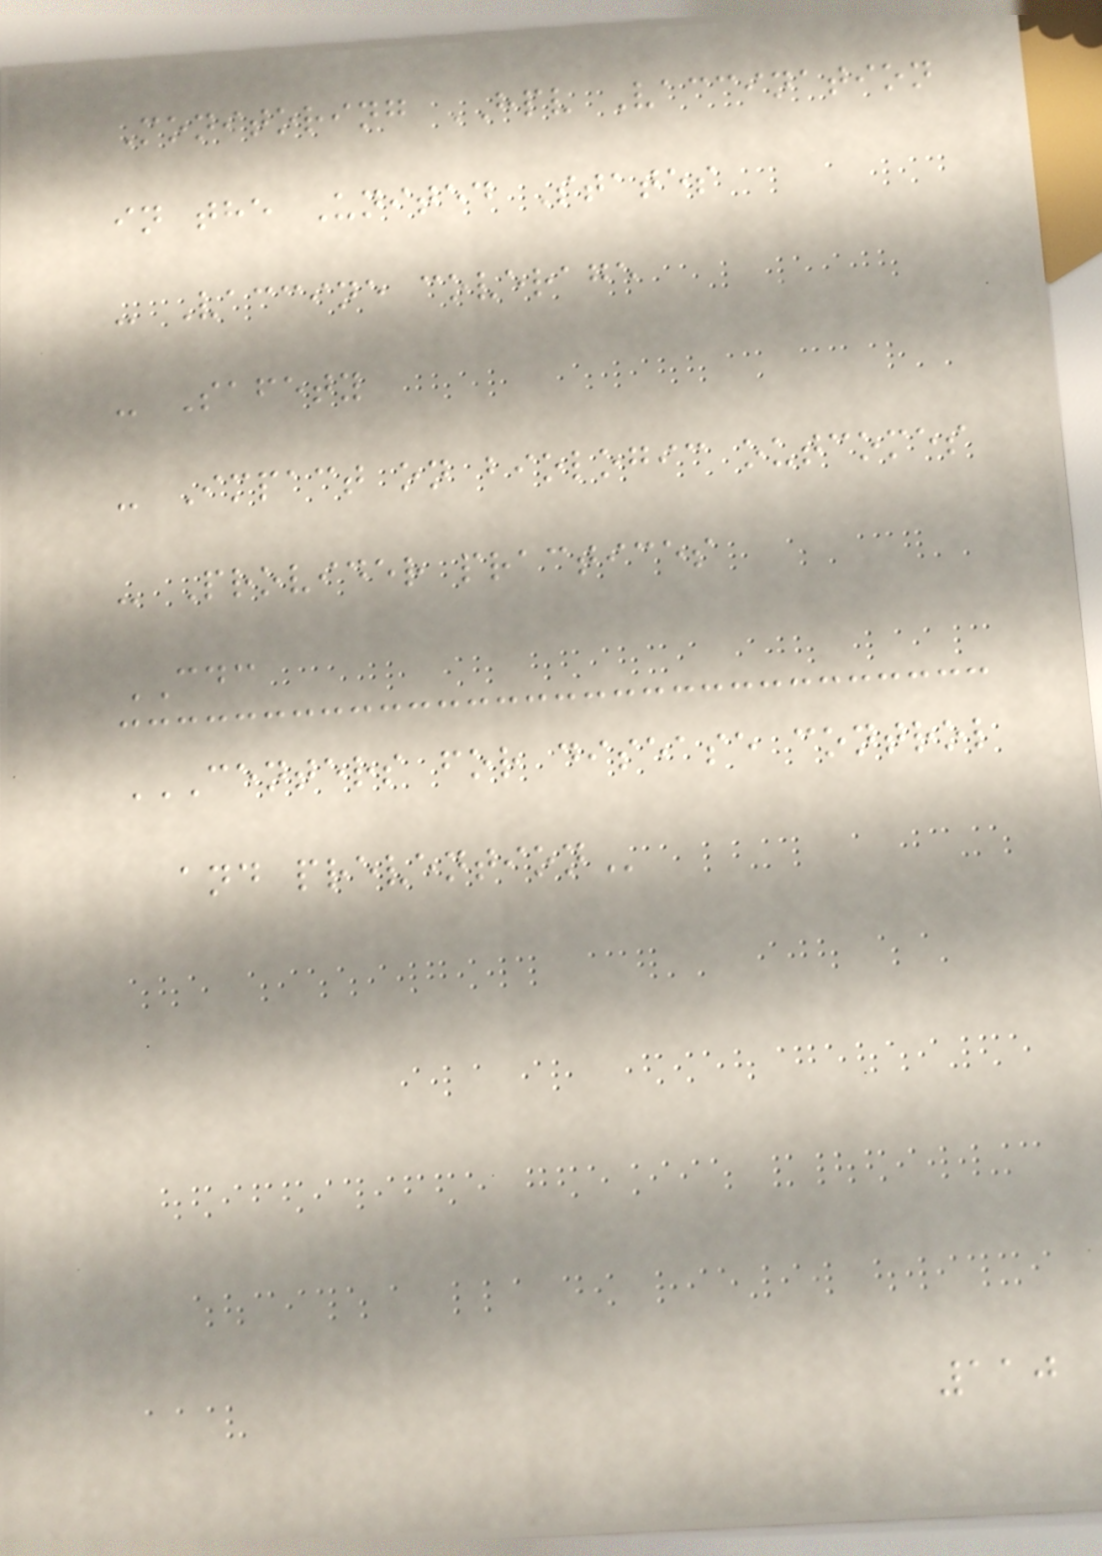Monitoring HPV Vaccination
in the United States
- Vaccine coverage
- Safety
- Impact on biologic outcomes
- Provider practices
CDC
CENTERS FOR DISEASE CONTROL
AND PREVENTION
110
